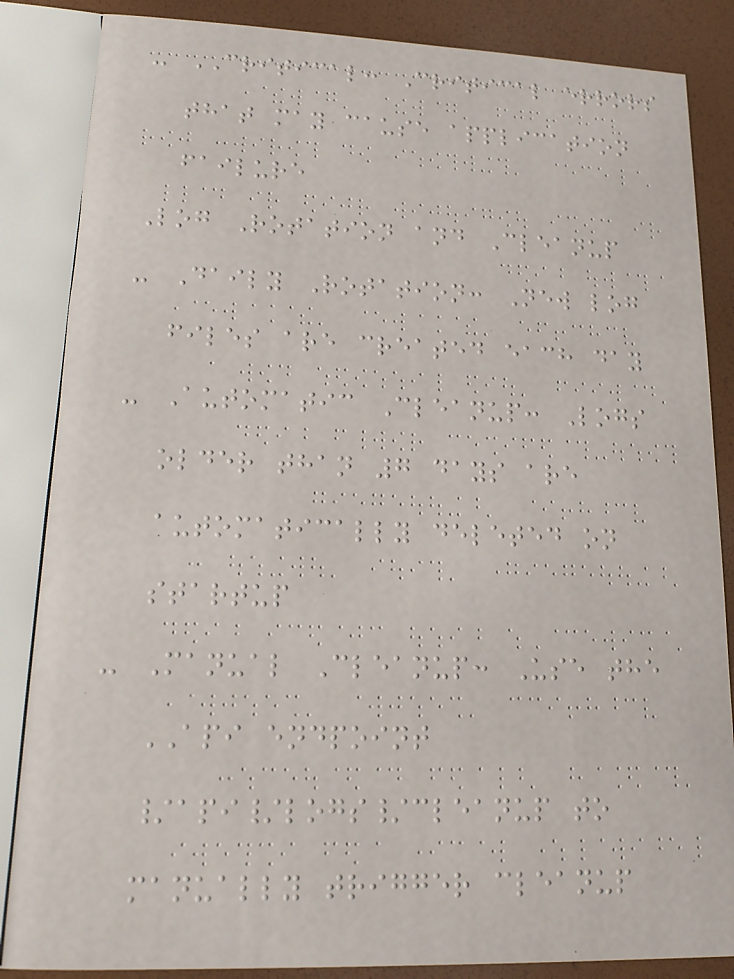- CRITICAL: Critical errors
that may cause application
failure
Log Rotation and Cleanup
- Daily Rotation: New log
files are created each day
- Automatic Cleanup: Logs
older than 7 days are
automatically deleted on
startup
- Manual Cleanup: Use the
API endpoint
/api/logs/cleanup to
manually trigger cleanup
